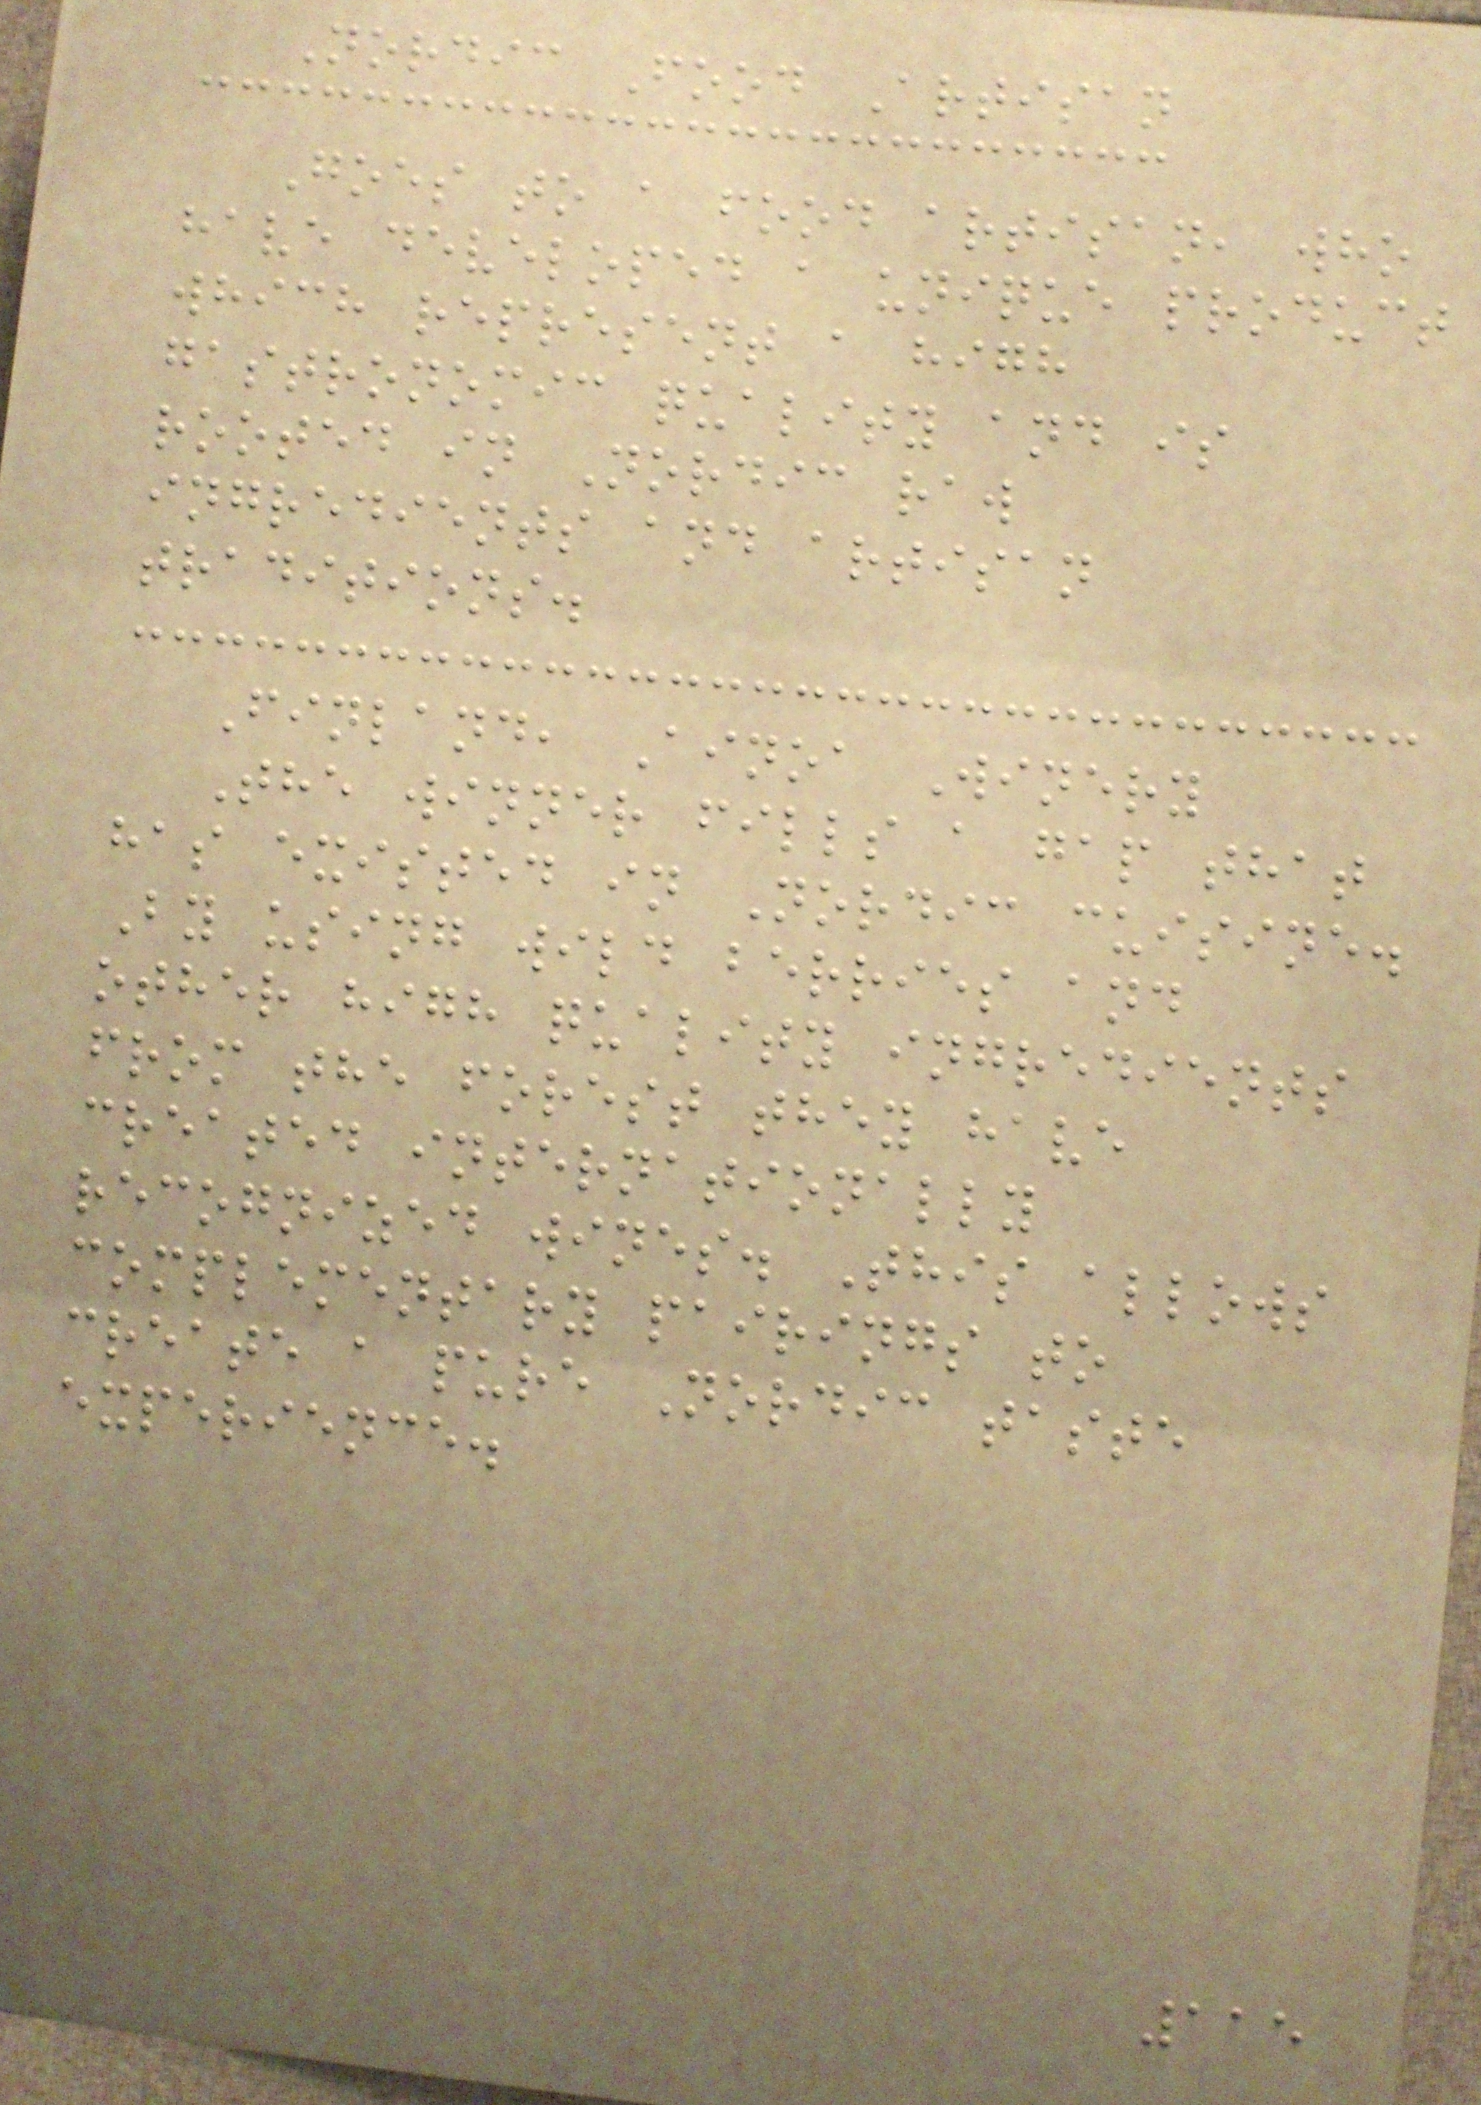Nordic Food Artisan
Goes to a food artisan, who
have developed a unique product
which represent a high
gastronomic quality and is
rooted in Nordic raw
ingredients and artisan
traditions.
Finland, Ainoa Winery
The winner fills a gap that
has existed in Nordic cuisine.
By using wild berries and
other high quality ingredients
from the forest they have
created internationally
recognized wines. This allows
complementary pairings to
create a pure Nordic taste
experience.
115
